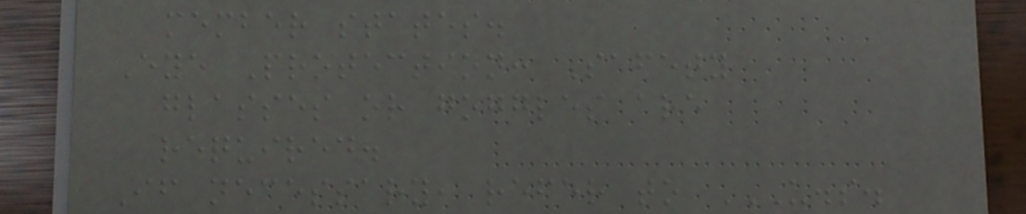member states.
Eye Protection: Safety
glasses or goggles are
required.
If necessary, refer to U.S.
